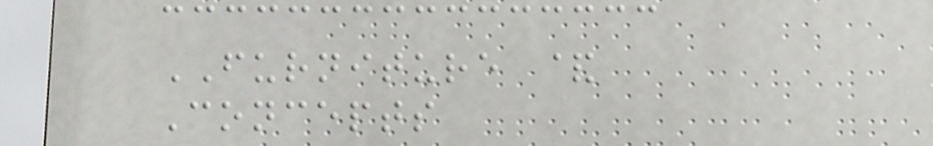FURNITURE &
Concepts
